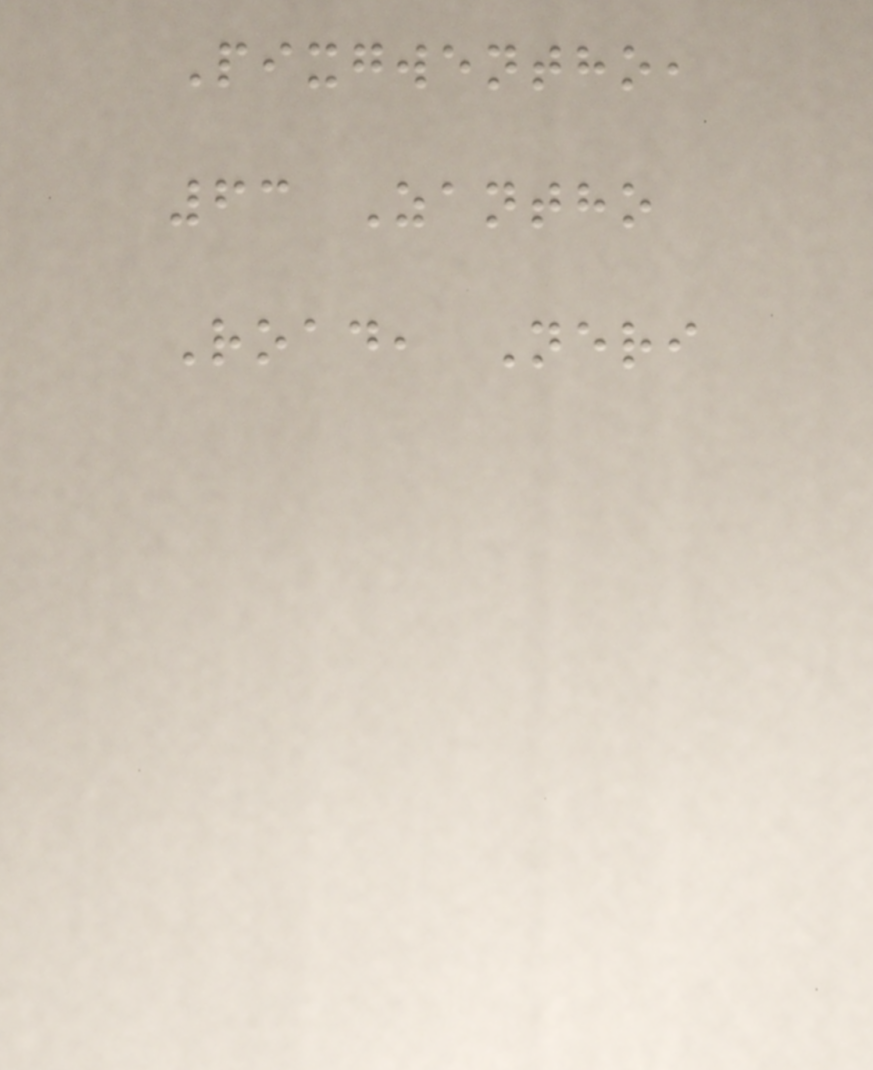Pixgwentho,
63 Zantho
Road, Neri
